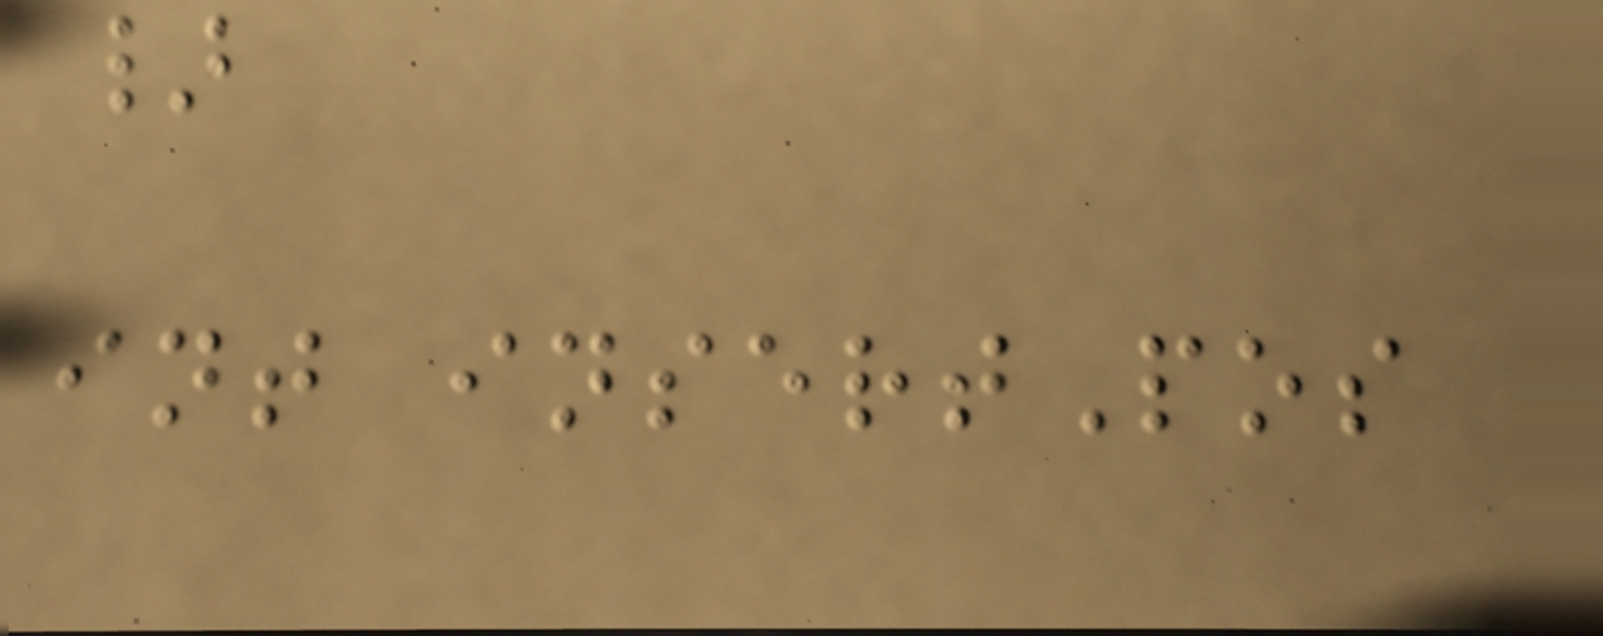}
int insertPos
